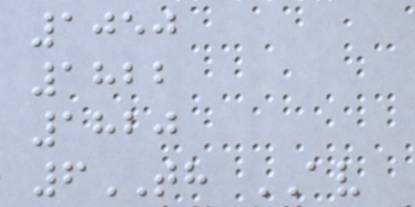1050
1822
1820
6TH AV
